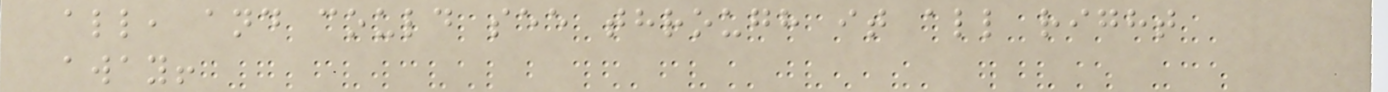all, and could see through it all right
away!
